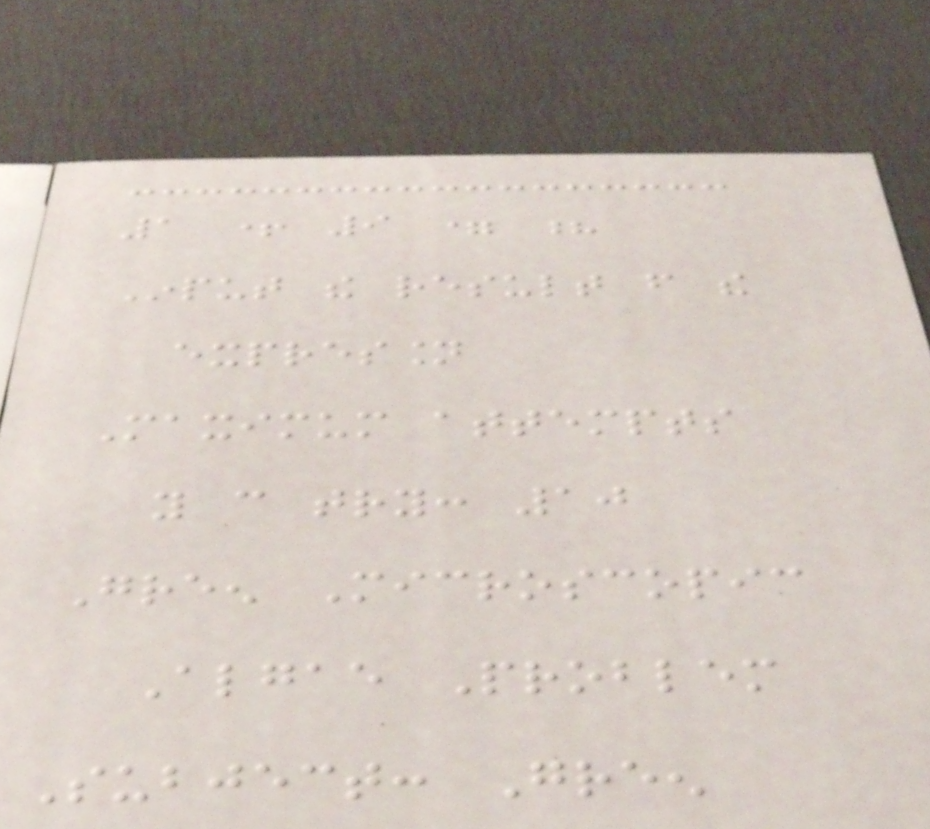1 + 9 = ?
Input the result from the
expression
Maximum attempts
you can try: 10
Green Microscopic
Algae Problem
Subject: Green
